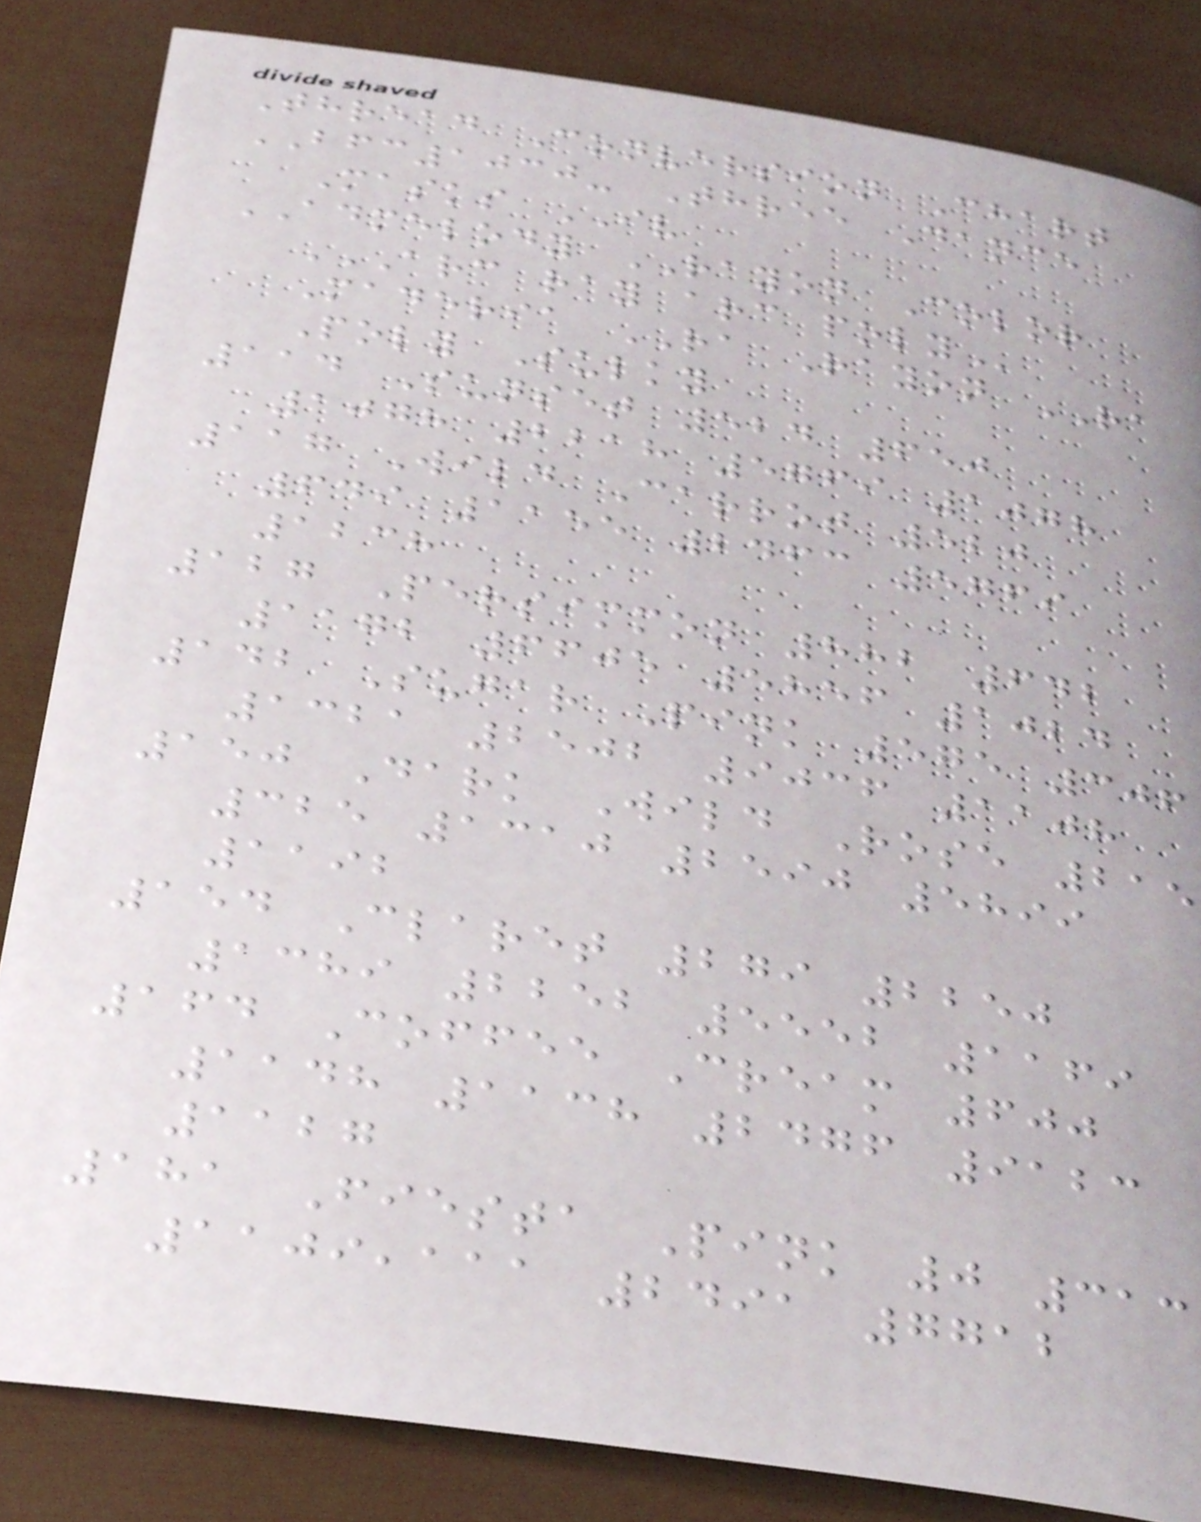Thread Conversion Chart
BFC1030- Three Dance
Masks IV
ADMELODY RAYON Color
ARC RAY ARC POLY
Maderia RA Rayon RA
Poly Sulky
114 Sunset 524 650
1078 2218 5769 1078
117 Wild Carrot 520
649 1155 2463 5769
1238
127 Persimmon 882 642
1172 6605 5856 1024
142 Sugar Pink 575 306
1321 2502 9036 1108
150 Dark Wild Rose 215
325 1310 2590 5899
1192
154 Claret 279 2250
1389 2252 5552 1169
164 Coffee Cream 600
1148 1138 2476 9123
1127
181 Fiesta Pink 0 313
1109,111 2491 7712
